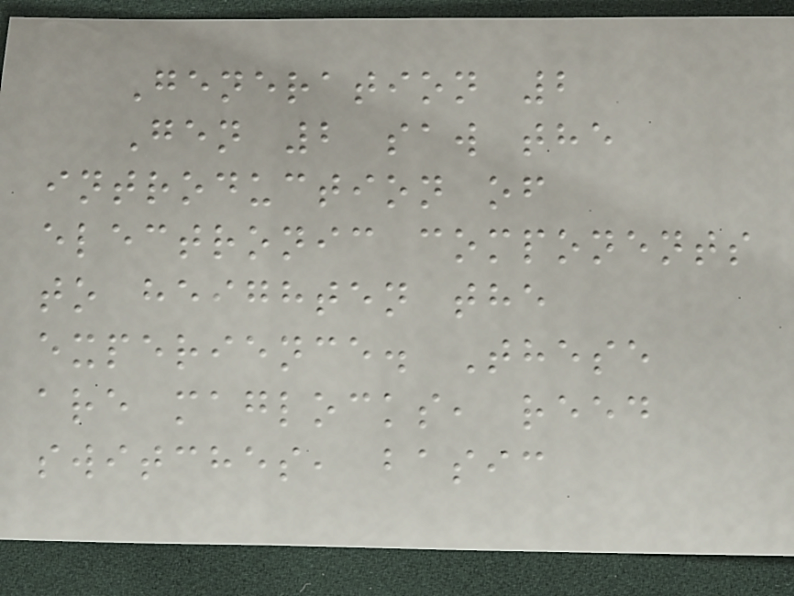Generation 2
Gen 2 saw the
introduction of
electronic components
to heighten the
experience. These
are maglocks, reed
switches, basic
